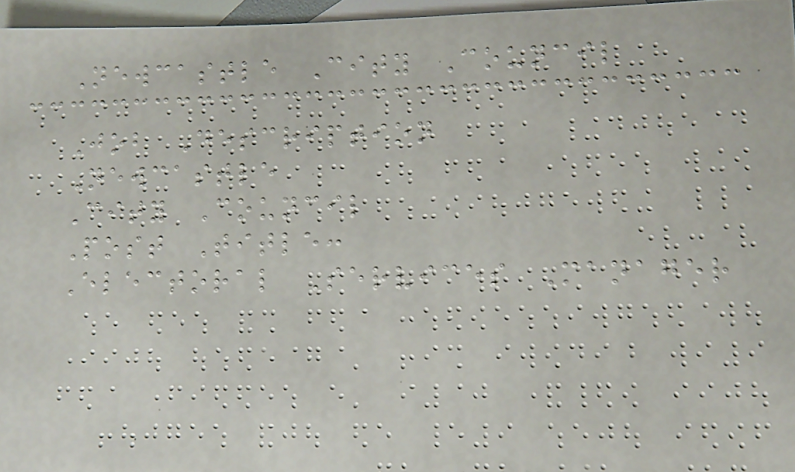Newcastle City Council
Job Description
Newcastle
City Council
Post Title:
Electoral Services Manager
